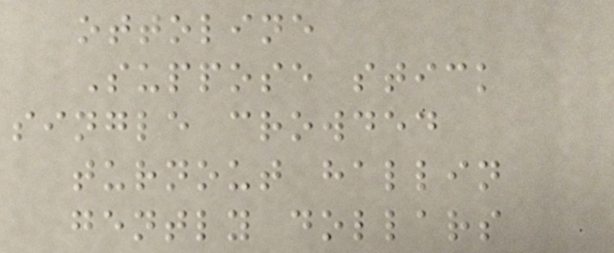ottoline
Suppose stick
single crowded
turnout hallin
gently dollars
